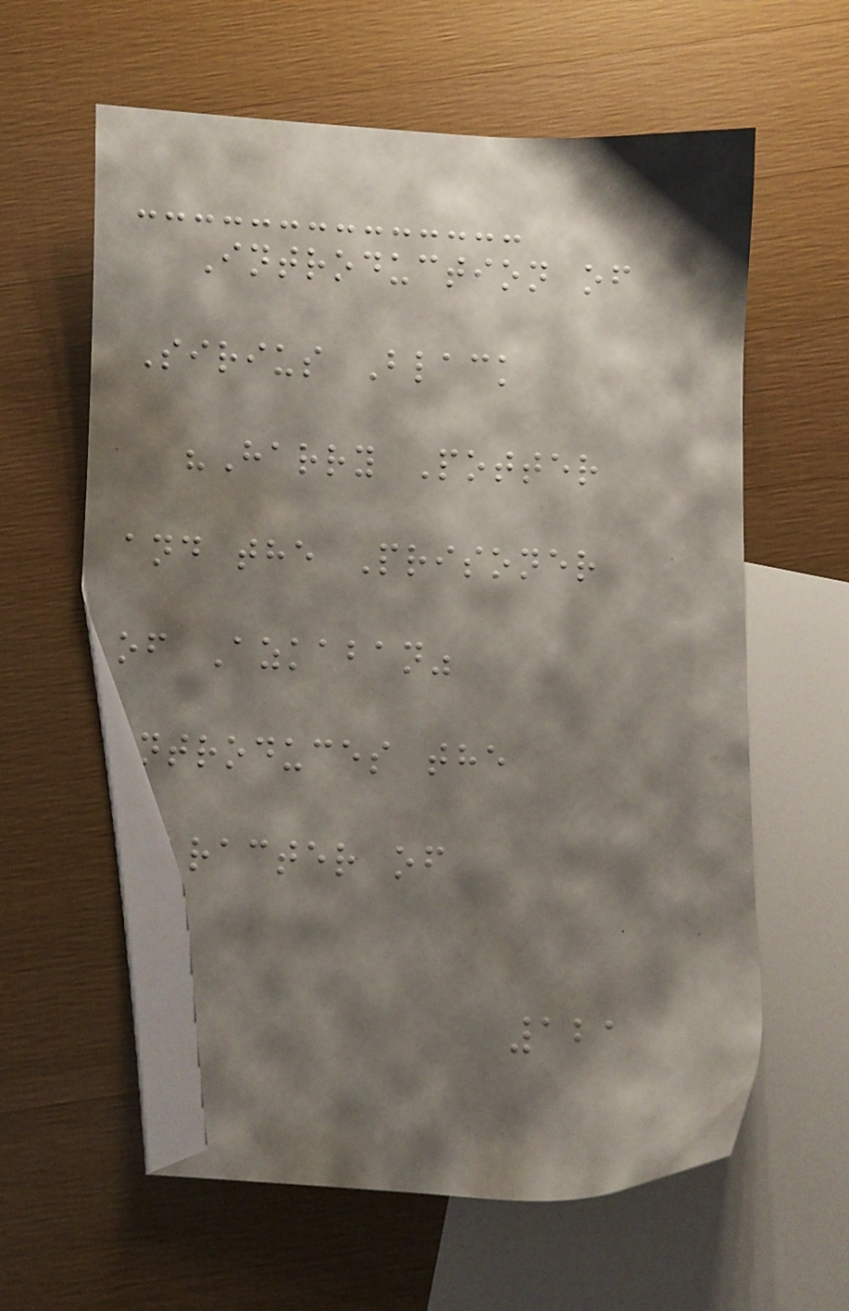Introduction of
Sirius Black
"Harry Potter
and the Prisoner
of Azkaban"
introduces the
character of
121
